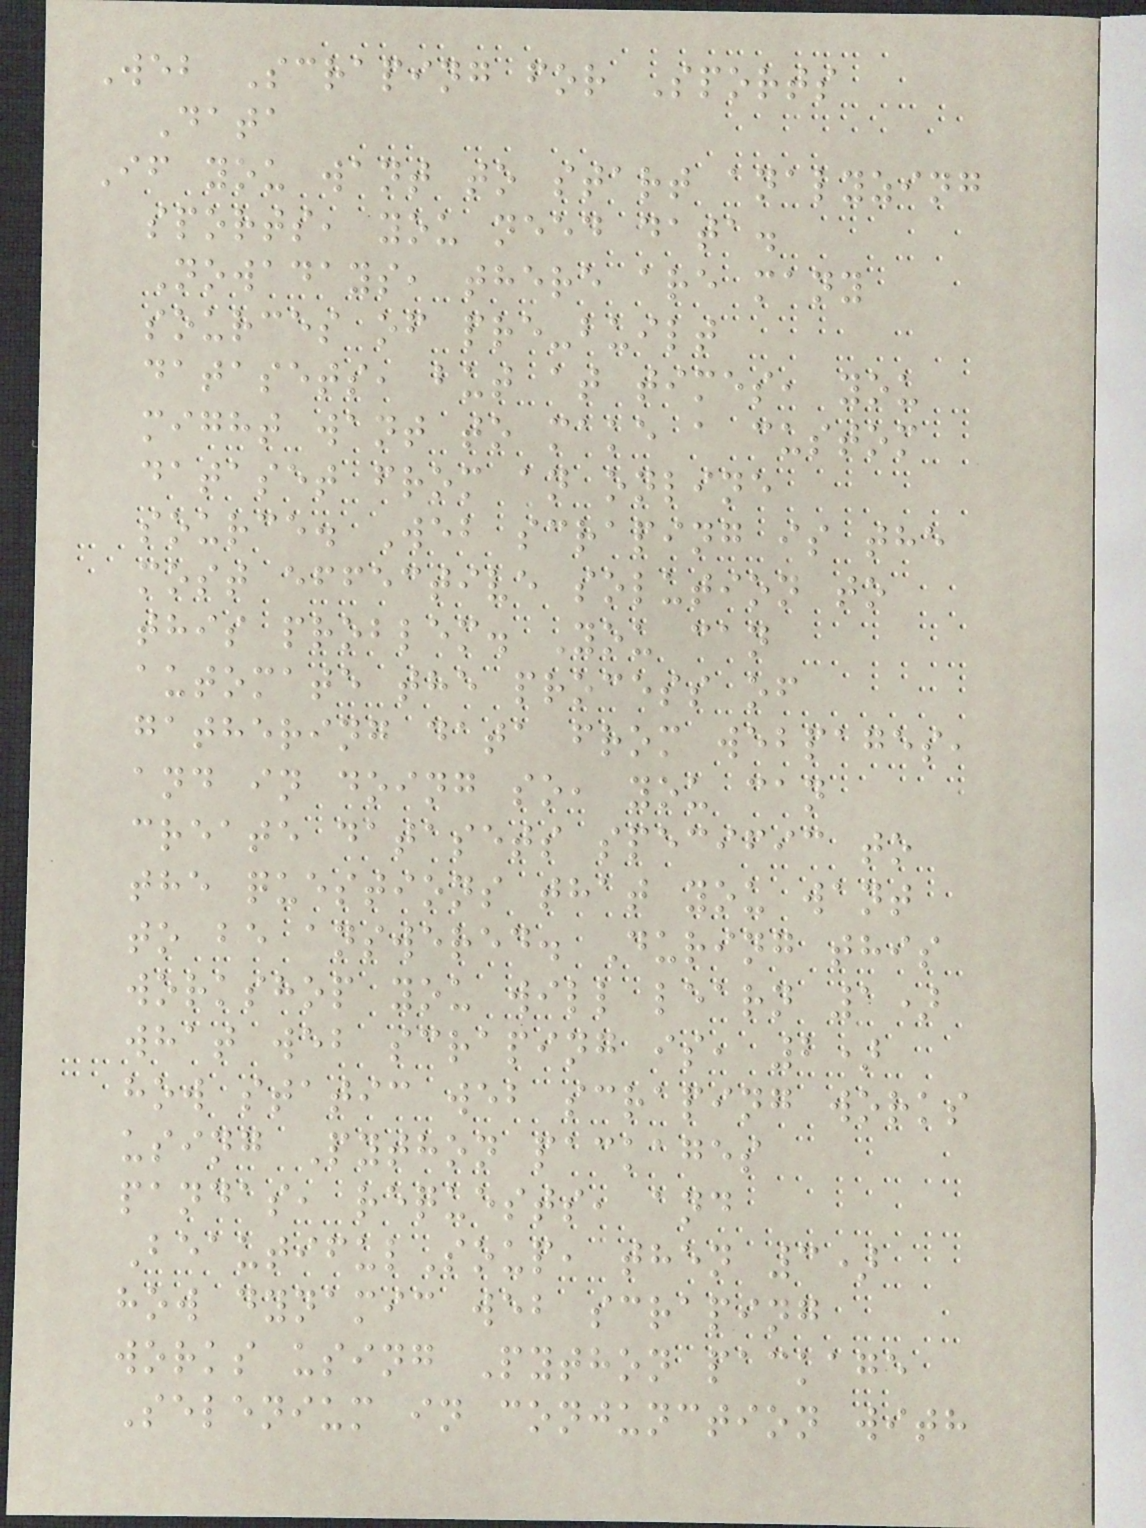Web Scraping for Sports
Data
If you want to start analyzing
sports, you need data.
Nowadays, there are many
sources of pre-built
datasets, but at times, you
might want to make a custom
dataset from an online
source. Web scraping is the
most effective solution to
this problem. You can
automate the process of
gathering data from webpages,
and in doing so, you can
create datasets specific to
the questions that you want
to be answered. During this
workshop you will learn 1)
what web scraping is, 2)
how static web scraping works
using Python packages
pandas, requests, and
BeautifulSoup, then 3)
how dynamic web scraping
works using Python package
Selenium in conjunction with
